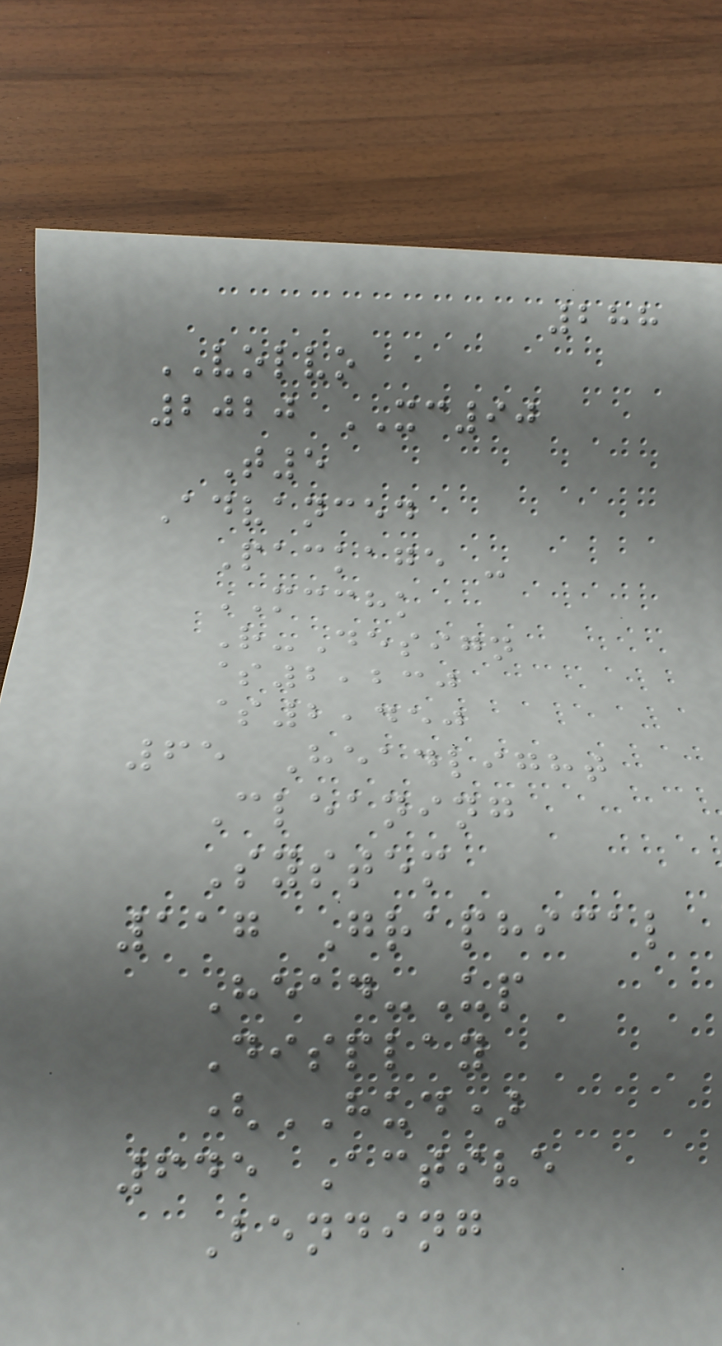288
VOLVO
2020 XC90
T5
Advanced
Package -
MCCHK
R-Design
$2,230
$2,450
65 Headlight
Cleaning
System
117 Graphical
Head-Up
Display
(HUD)
645 Active
Bending
